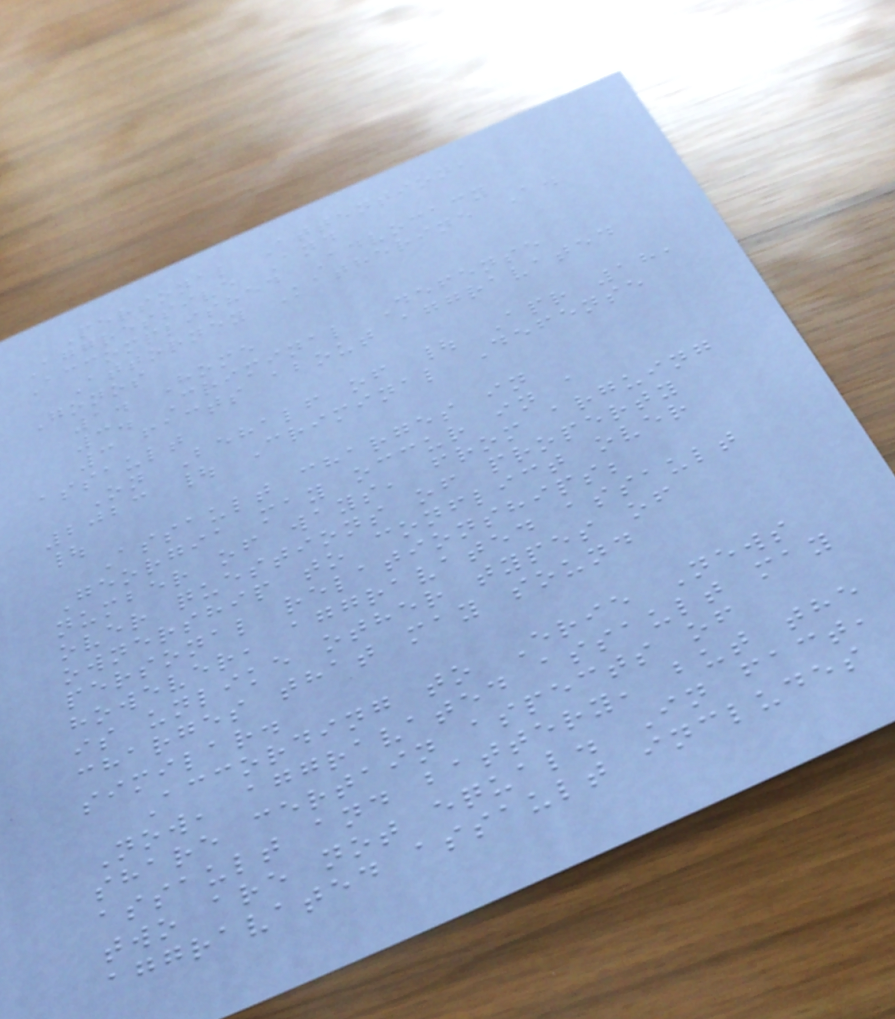Personal Attention,
Aggressive And
Accomplished Advocacy
Attorney Katherine A.
Gonos
1. Home
3. Criminal Defense
3 facts about aggravated
assault
On Behalf of | Apr 18,
2023 | Criminal Defense
|
Assault charges in
Georgia may occur in a
number of ways, from arguing
over questions of property
ownership to conflict over
personal relationships;
however, aggravated assault
is unlike other types of
charges that may sound
similar.
According to Erie News
Now, aggravated assault may
share certain aspects of
assault and battery, but the
two are not equal. In fact,
aggravated assault includes
